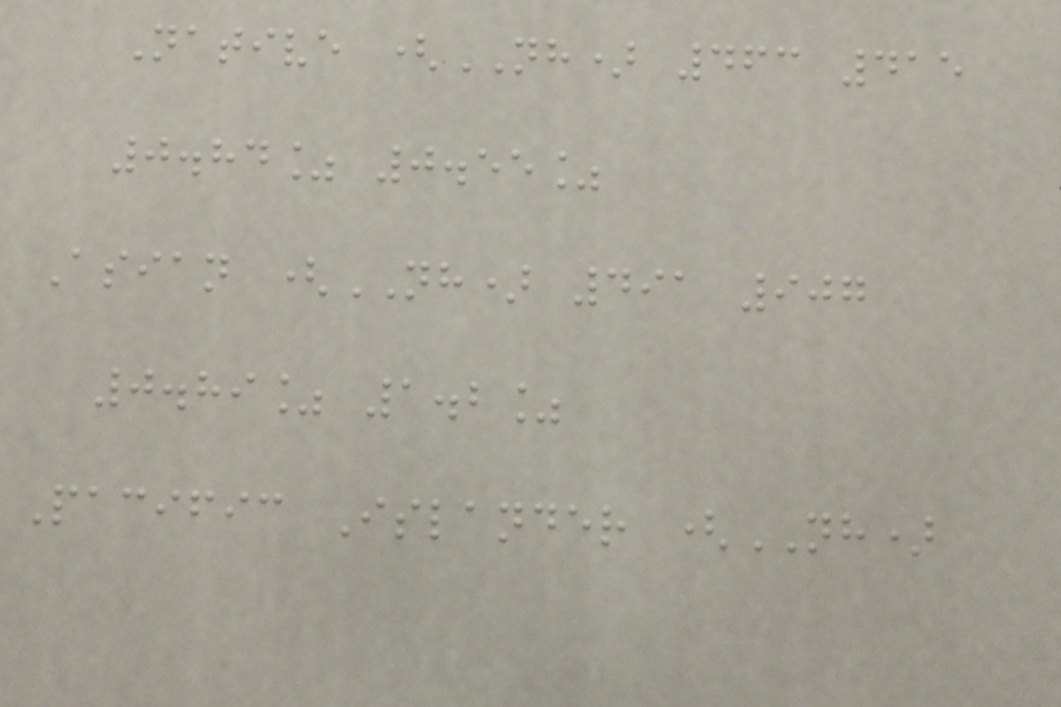Native (NH) 463 415
0.84% 0.55%
Asian (NH) 491 907
0.89% 1.2%
Pacific Islander (NH)
